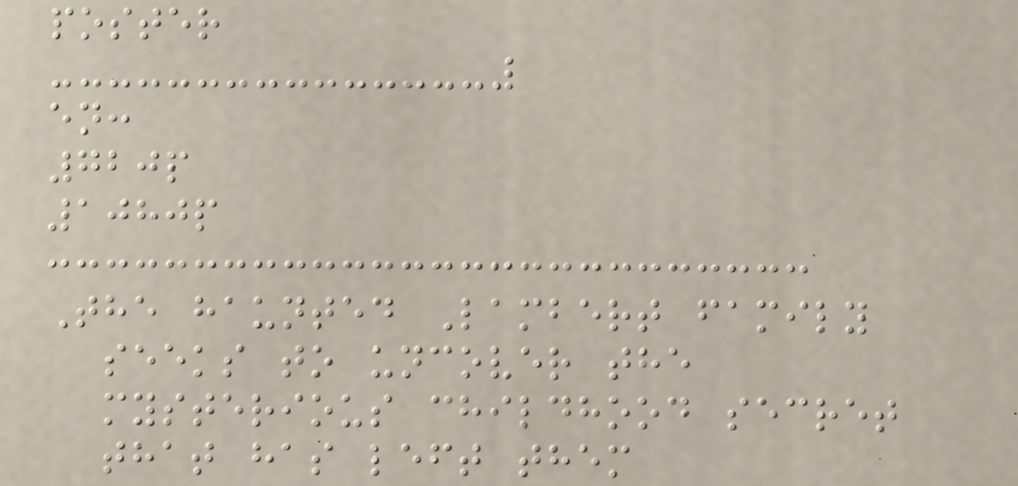poster
en:
720p
1080p
The haunted Lambert family
seeks to uncover the
mysterious childhood secret
that has left them
